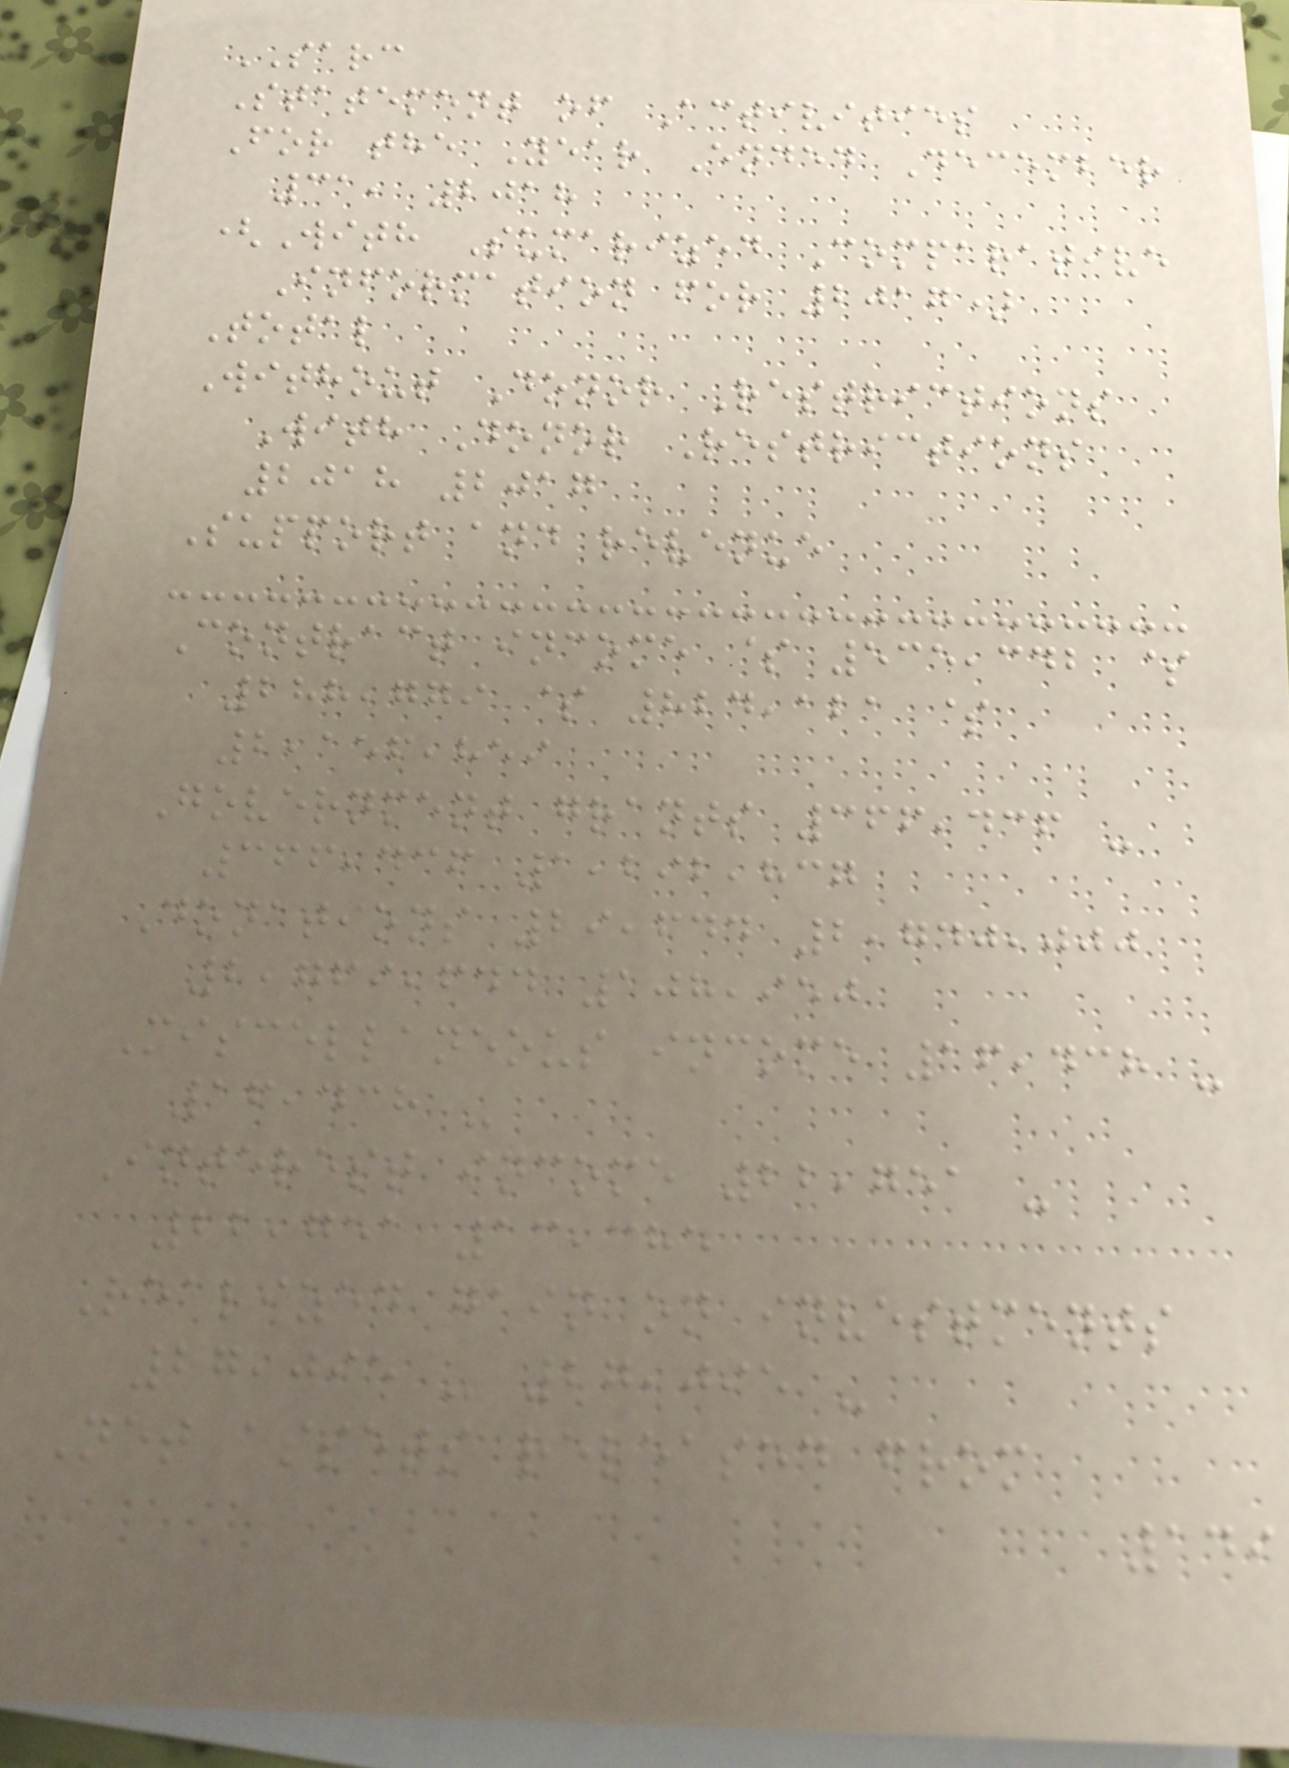SARC
Statement of Activities
For the Year Ended December
31, 2018
(With Sumarized Comparative
Information for 2017)
Total
Without Donor Restrictions
With Donor Restrictions
2018 2017
Support and revenue
Contract income $ 535,342 $
288,779 $ 824,121 $
2,156,859
Government grants 366,436 -
366,436 1,292,837
Donations 29,644 2,740,000
2,769,644 108,950
Miscellaneous income 16,438 -
16,438 -
Interest income 22,751 -
22,751 13,385
Realized gain on investments
27,095 - 27,095 -
Net assets released from
149
